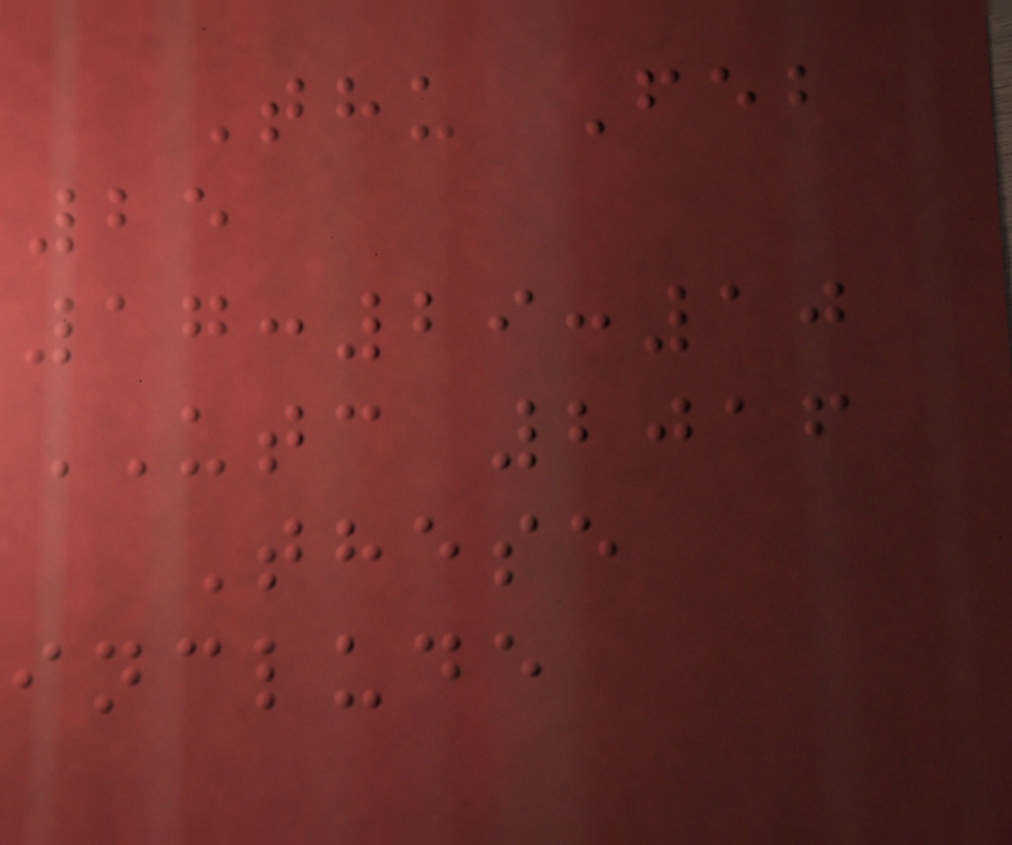Thu Feb
25
17:29:10
UTC 2016
These
include
